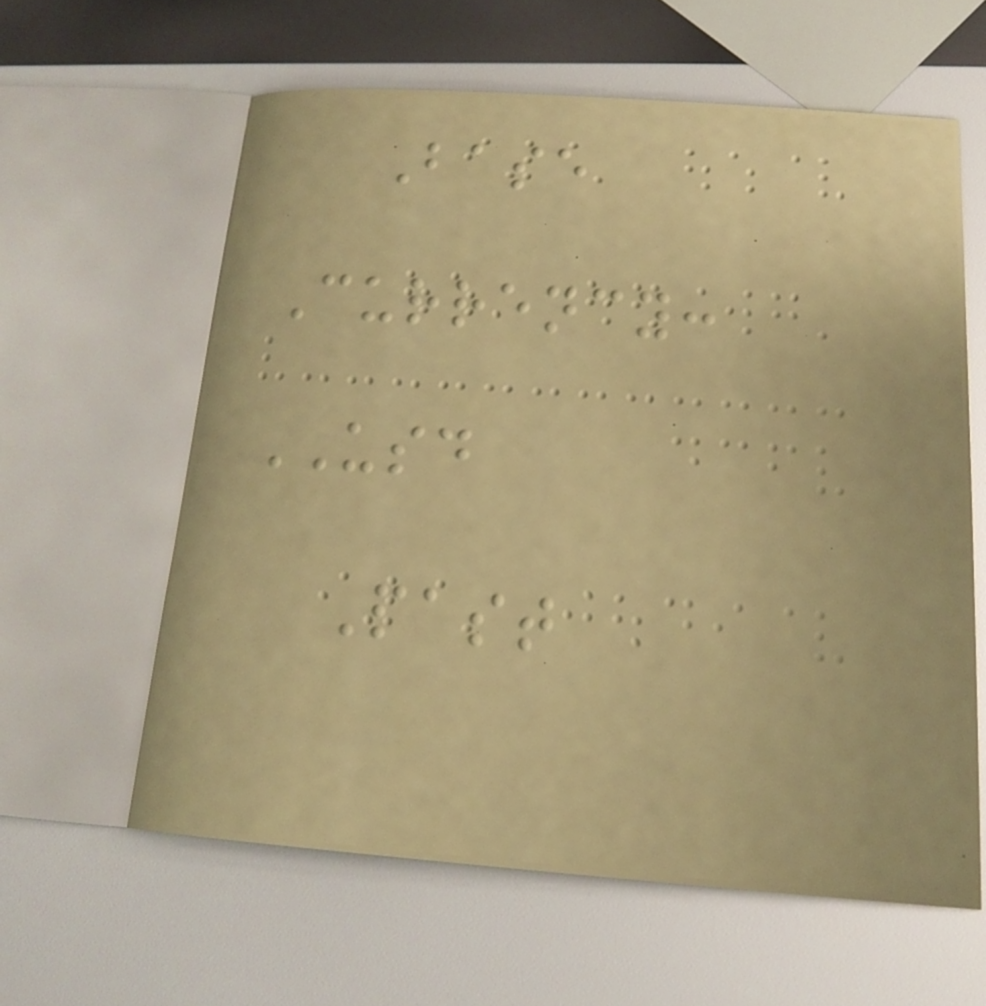Base
Currency:
USD
Past
